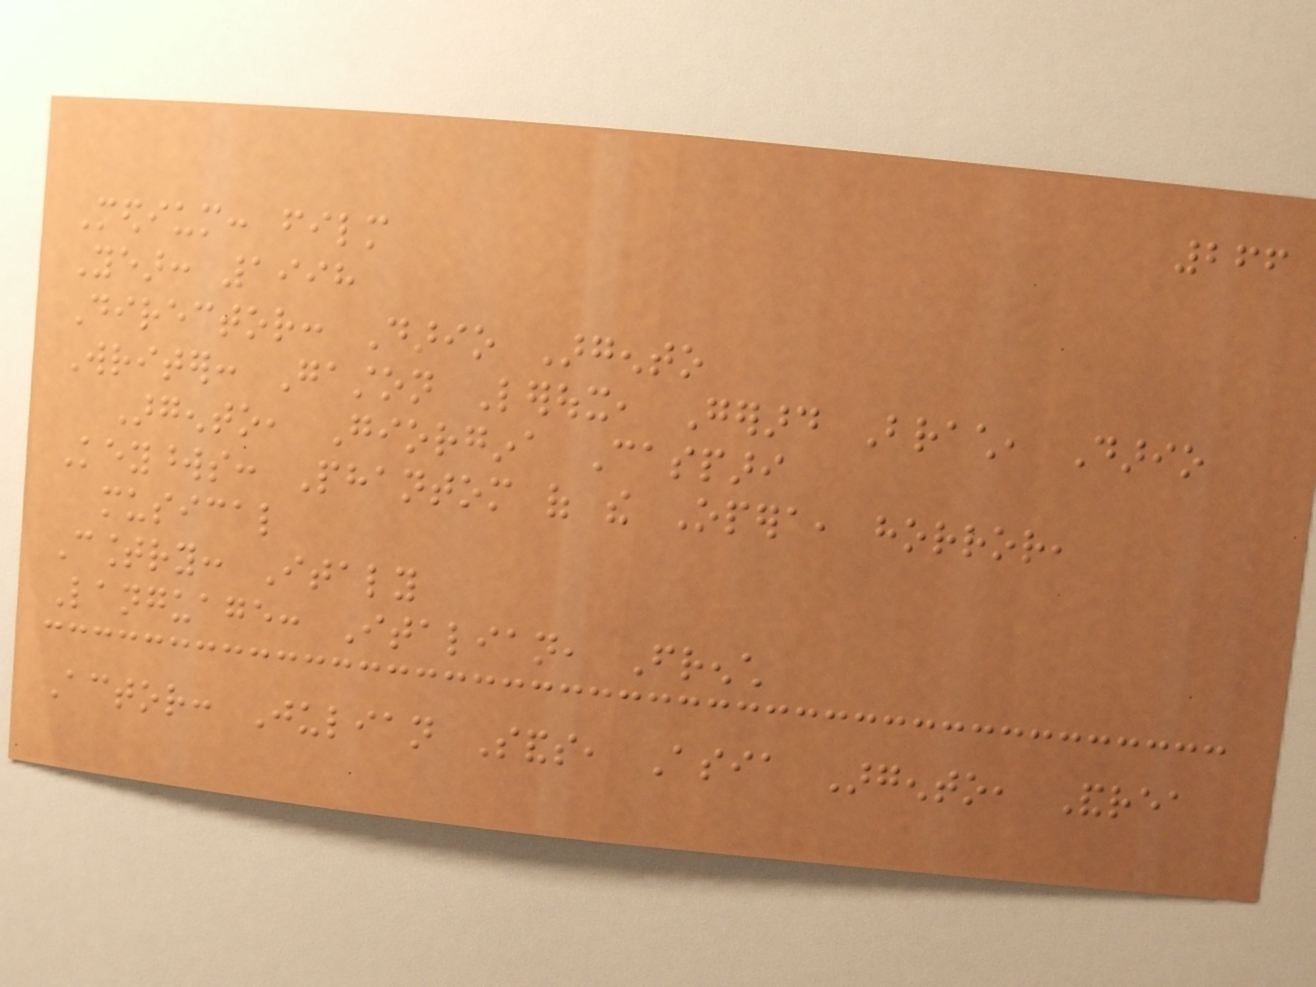266
Medium: film
Year: 1998
Director: Dario Argento
Writer: Gaston Leroux, Gerard Brach, Dario
Argento, Giorgina Caspari
Keywords: Phantom of the Opera, horror,
musical
Country: Italy
Language: Italian, French
Actor: Julian Sands, Asia Argento, Andrea
